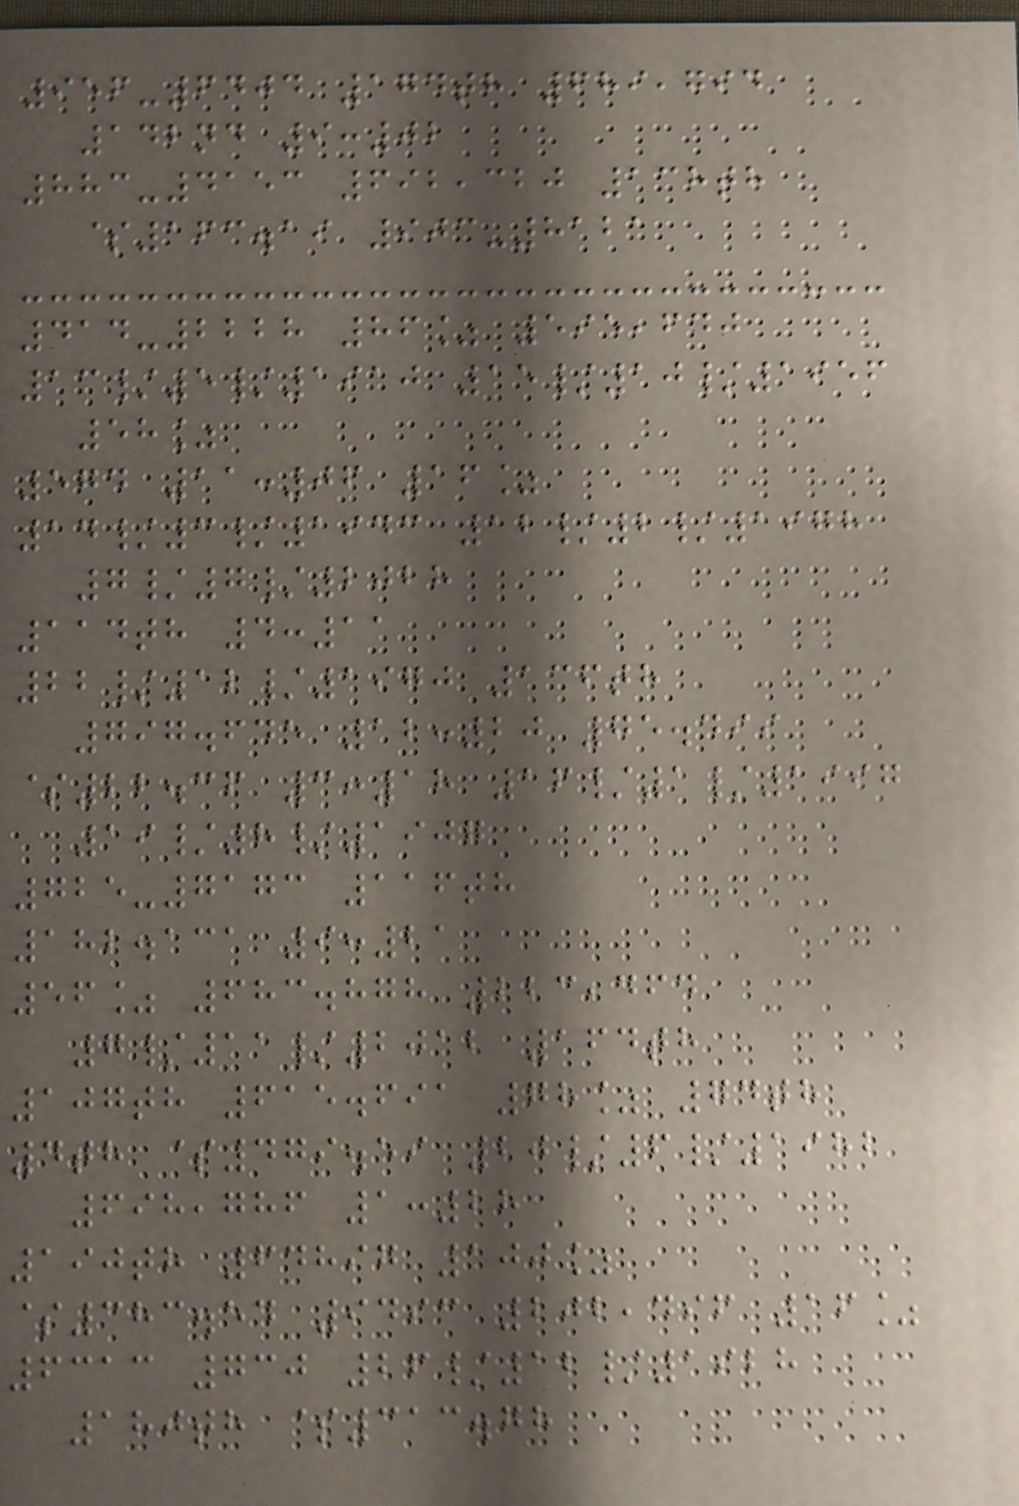956-6404 174th 689,794
142nd 9:02
883-4153 692,320 138th
$163.19 903-8121
414-2228 86% 595,640
13/5/1910 15/10/1956
58%
574 11:06 16%
14/3/1943 12/2/1978
7/7/2028
114th 4:11
22/12/1970 136th
797.645 12:20 75.499
$22.36 3:18 16/1/1997
19/8/1907
725-7173 116th
182.131 9:21
56% 683.878 223,464
7/11/2012 164th
107th 615.691 78% 74th
4th $479.59 20/6/1982
698,786 1:28
190th 64897 100%
$383.54 9493 202,496 16%
6313 730 26/12/1928
180th $313.78
